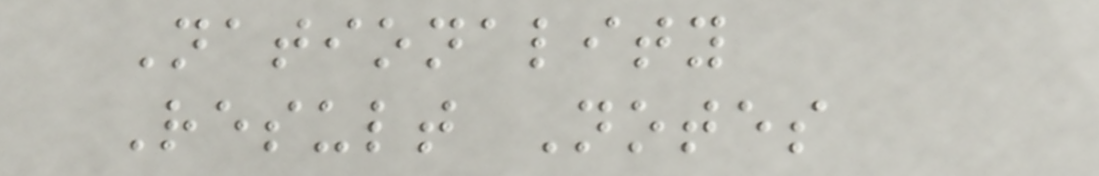Nationality
Result Notes
